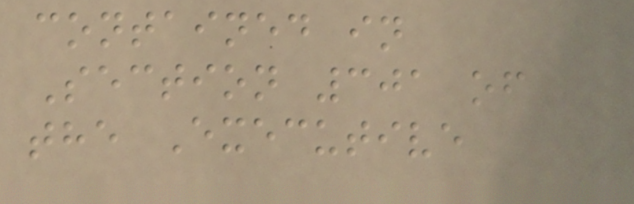contained in
Section 301 of
the Executive
